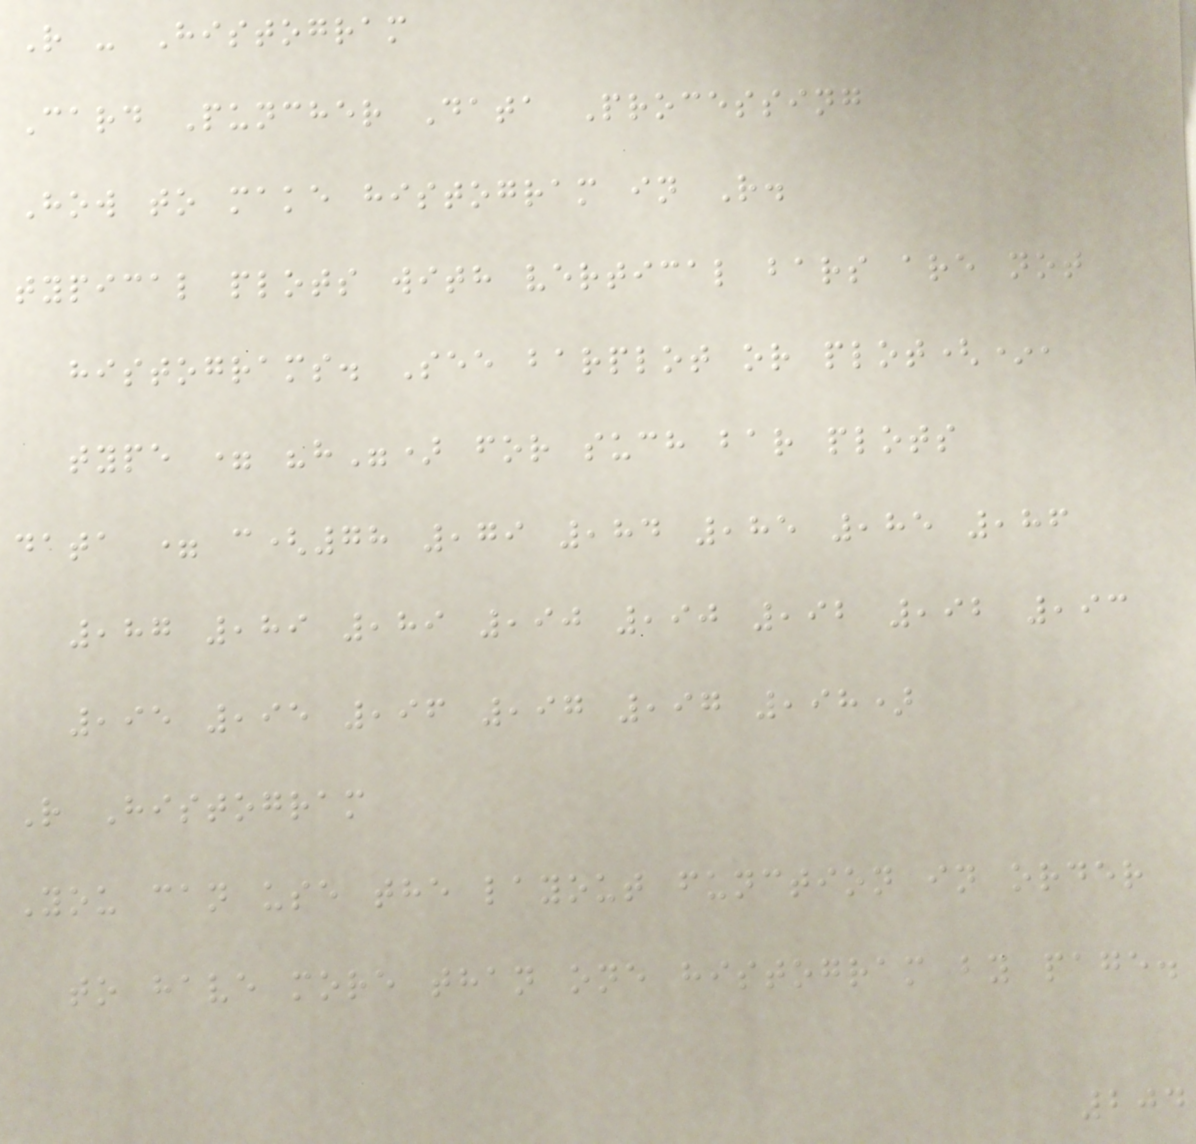R - Histogram
Card Puncher Data Processing
How to make histogram in R.
typical plots with vertical bars are not
histograms. See barplot or plot(*,
type = "h") for such bar plots
data = c(78 ,79 ,84 ,85 ,85 ,86
,87 ,89 ,89 ,90 ,90 ,92 ,92 ,93
,95 ,95 ,96 ,97 ,97 ,98)
R Histogram
You can use the layout function in order
to have more than one histogram by page.
204
